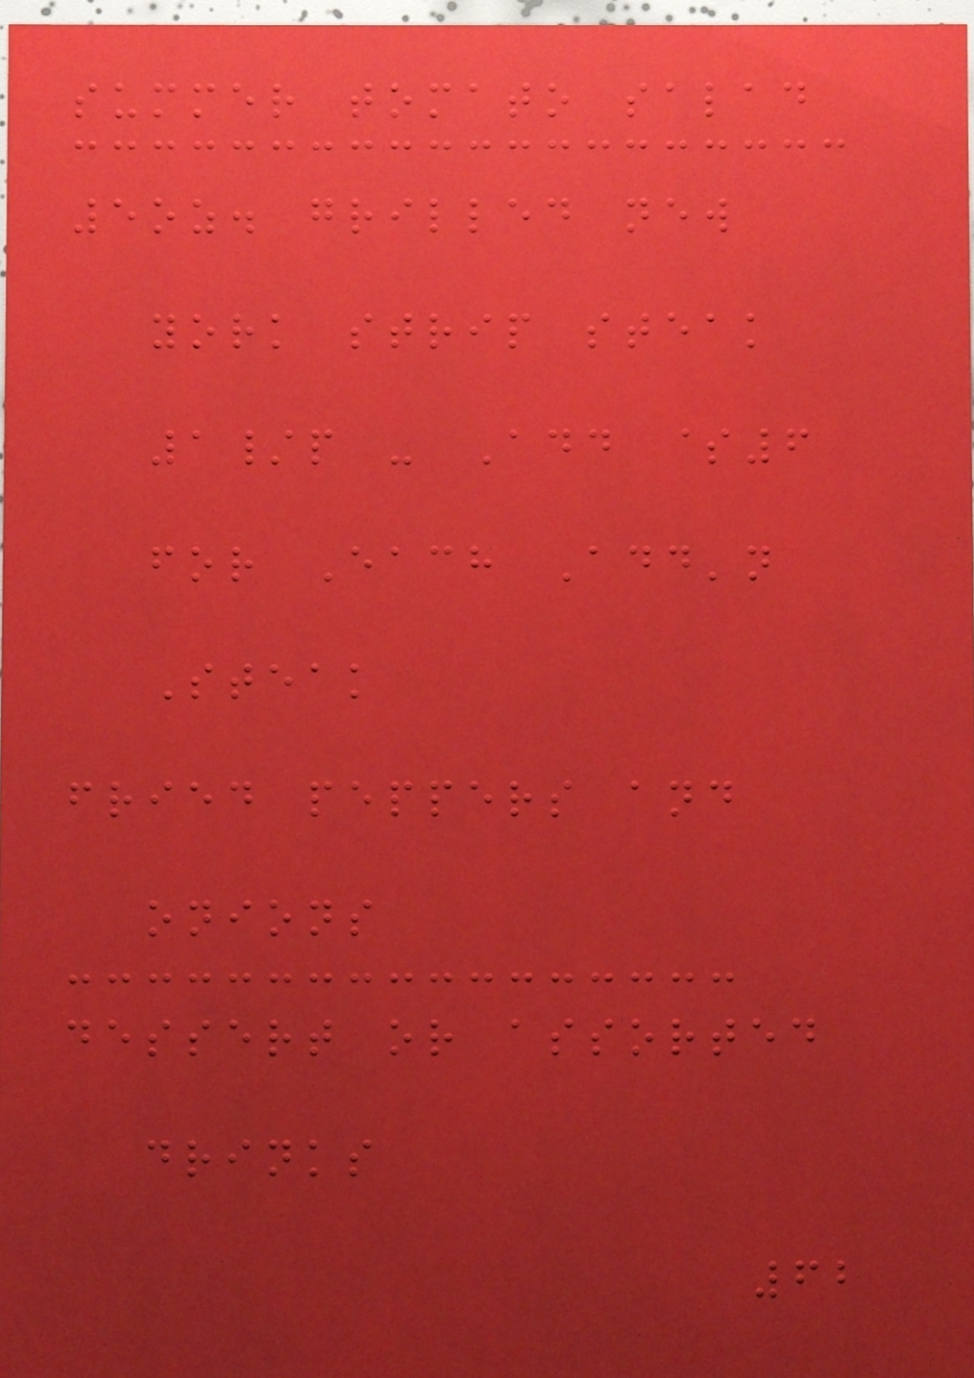summer tomato salad
5oz. grilled new
york strip steak
1/p - Add $6
for Each Add'n
Steak
fried peppers and
onions
dessert or assorted
drinks
62
